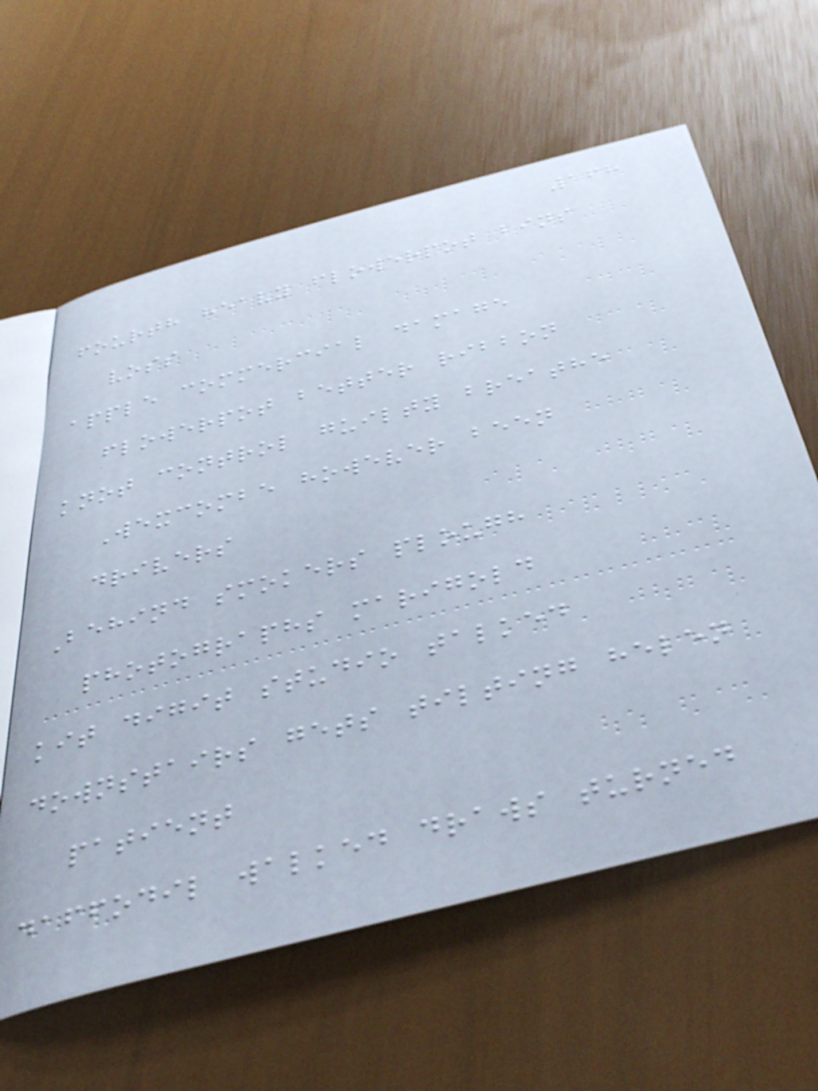168
fourth heavy flowerpot bins
voss
apple commercial damage
flowerpot better ribbon
knot control guilty breathe
Wexcombe however been
drivers
Behind smokers plough
photographs marigold
kit digit studio talked
downstairs gets tilting helen
patient
daffodil walked draws turned
